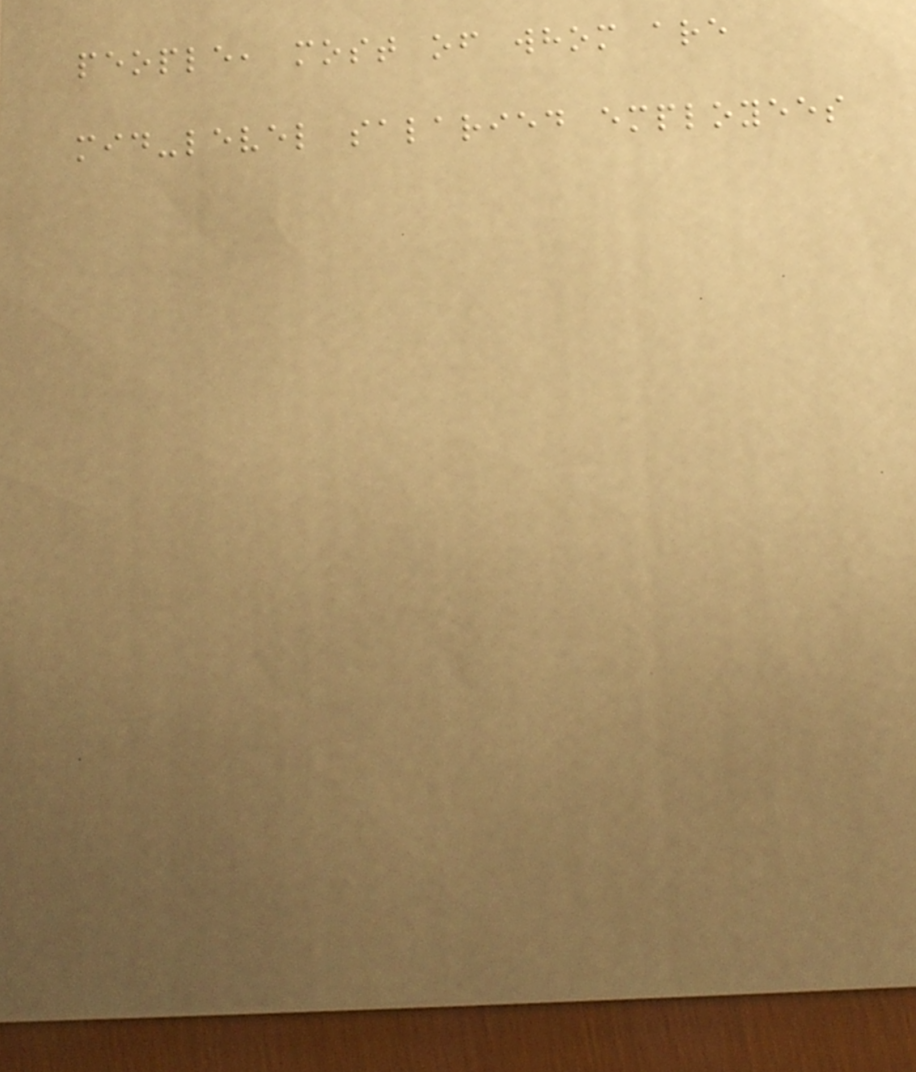people, most of whom are
mid-level salaried employees
